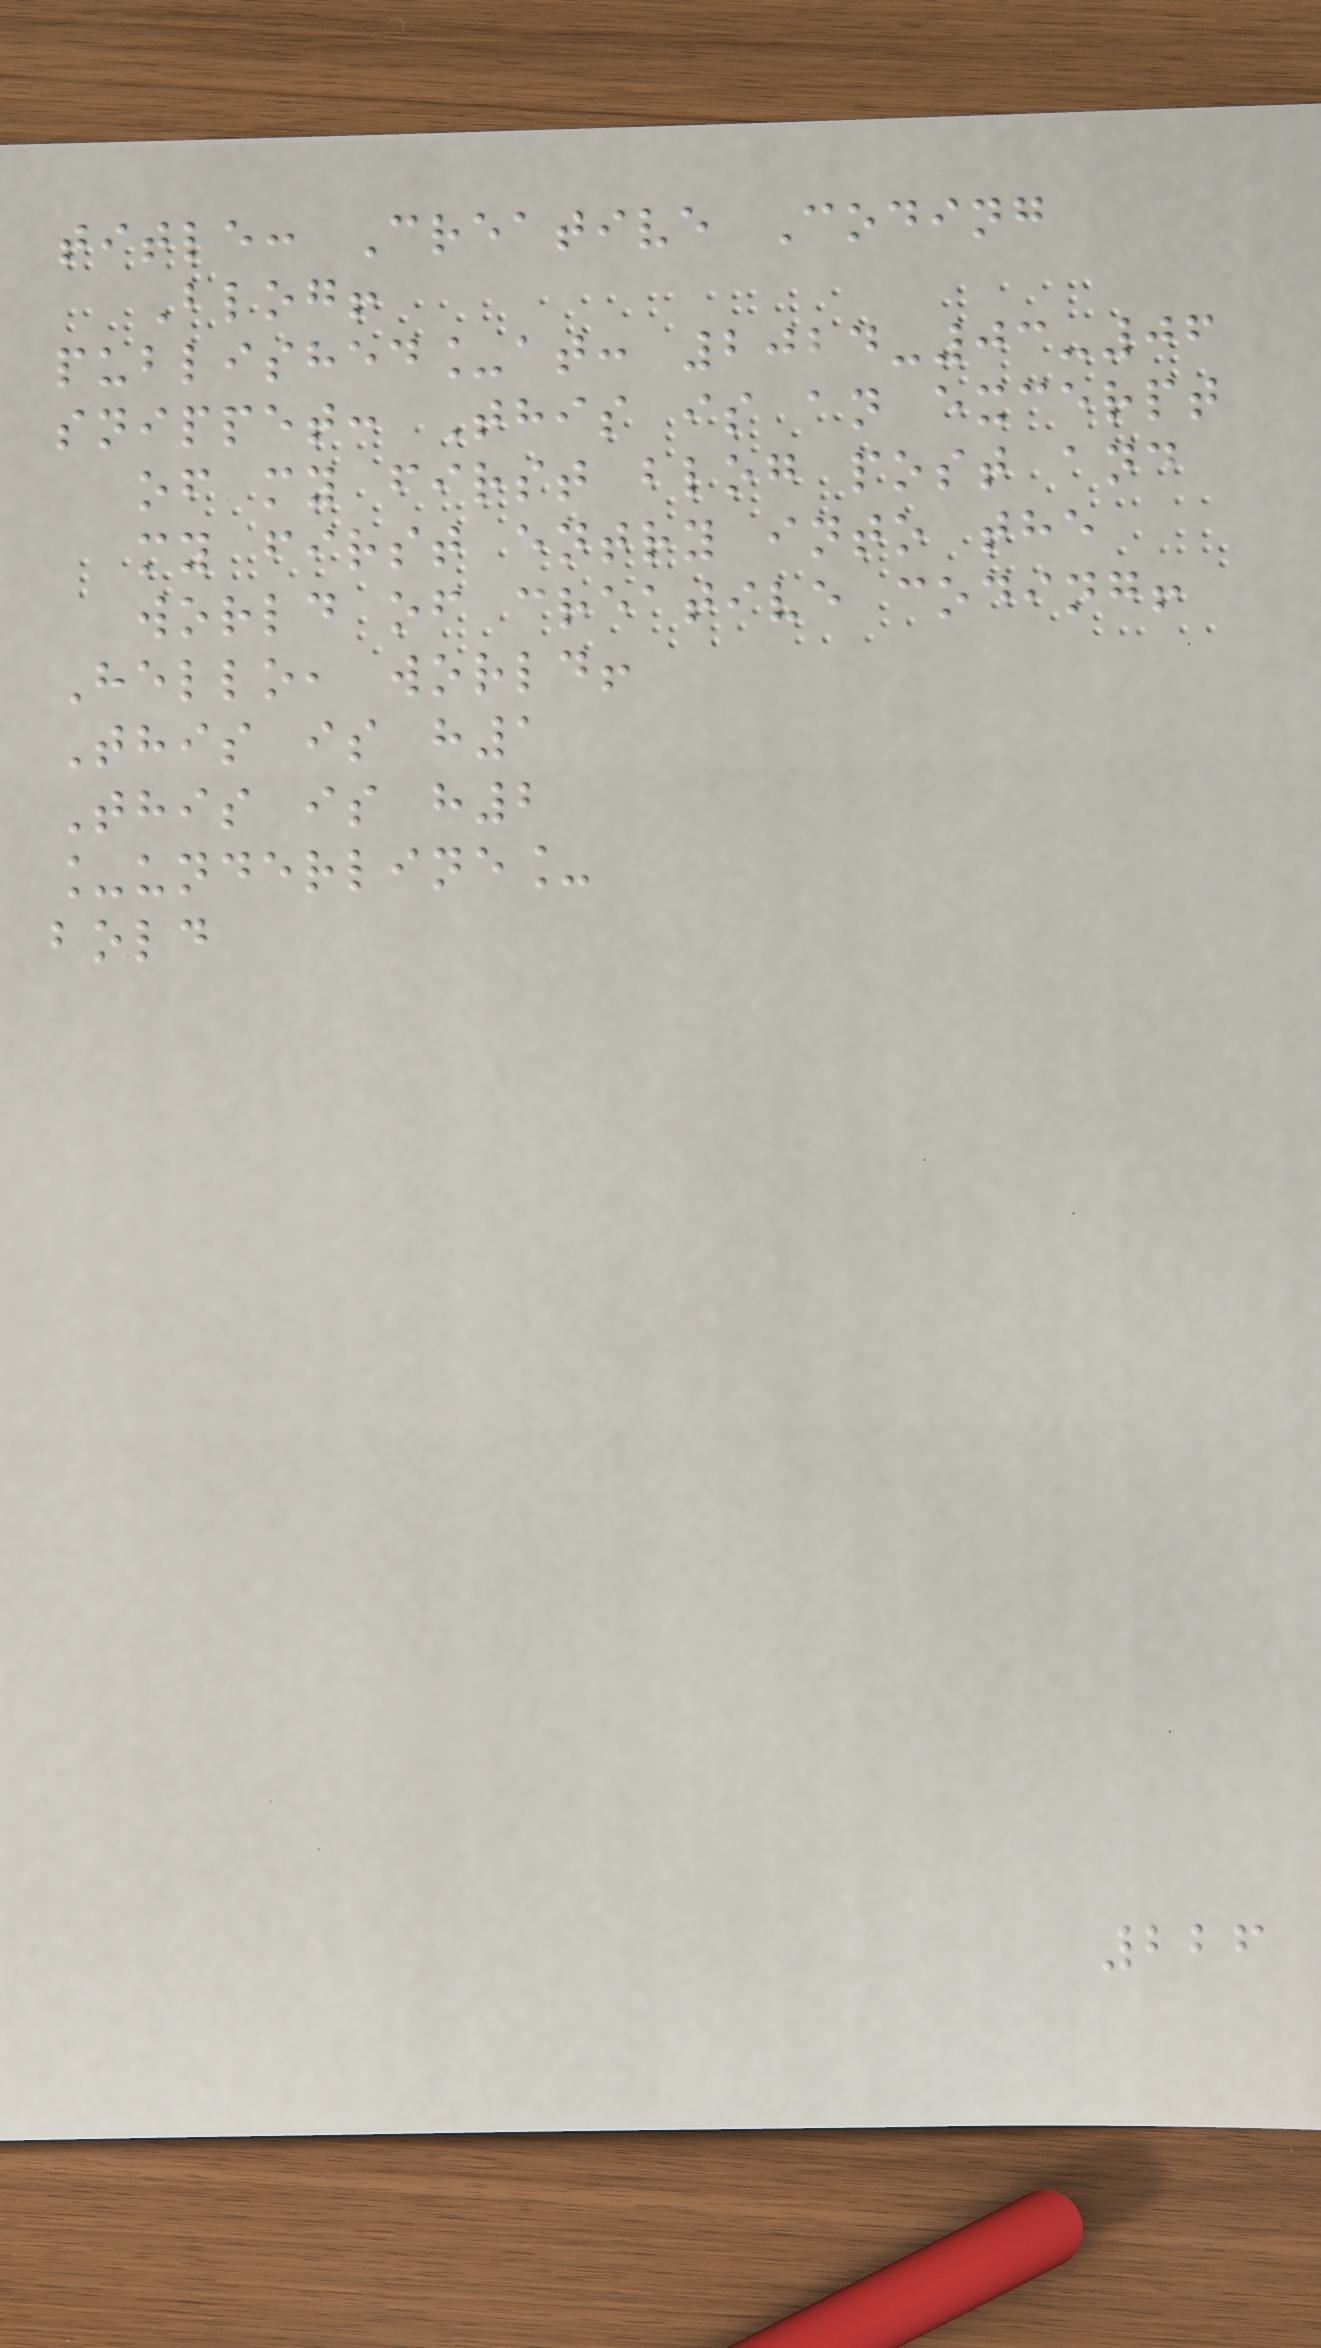title: Creative Coding
Blog!
published_at: 2024-03-06
snippet: This is an excerpt
of my first blog post and
my first entry into the
world of creative coding!
Hello, world!
This is h1
This is h2
_underline_
bold
226
